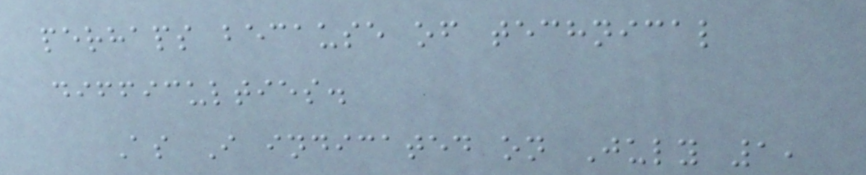perhaps because of technical
difficulties.
As I indicated on July 1,
